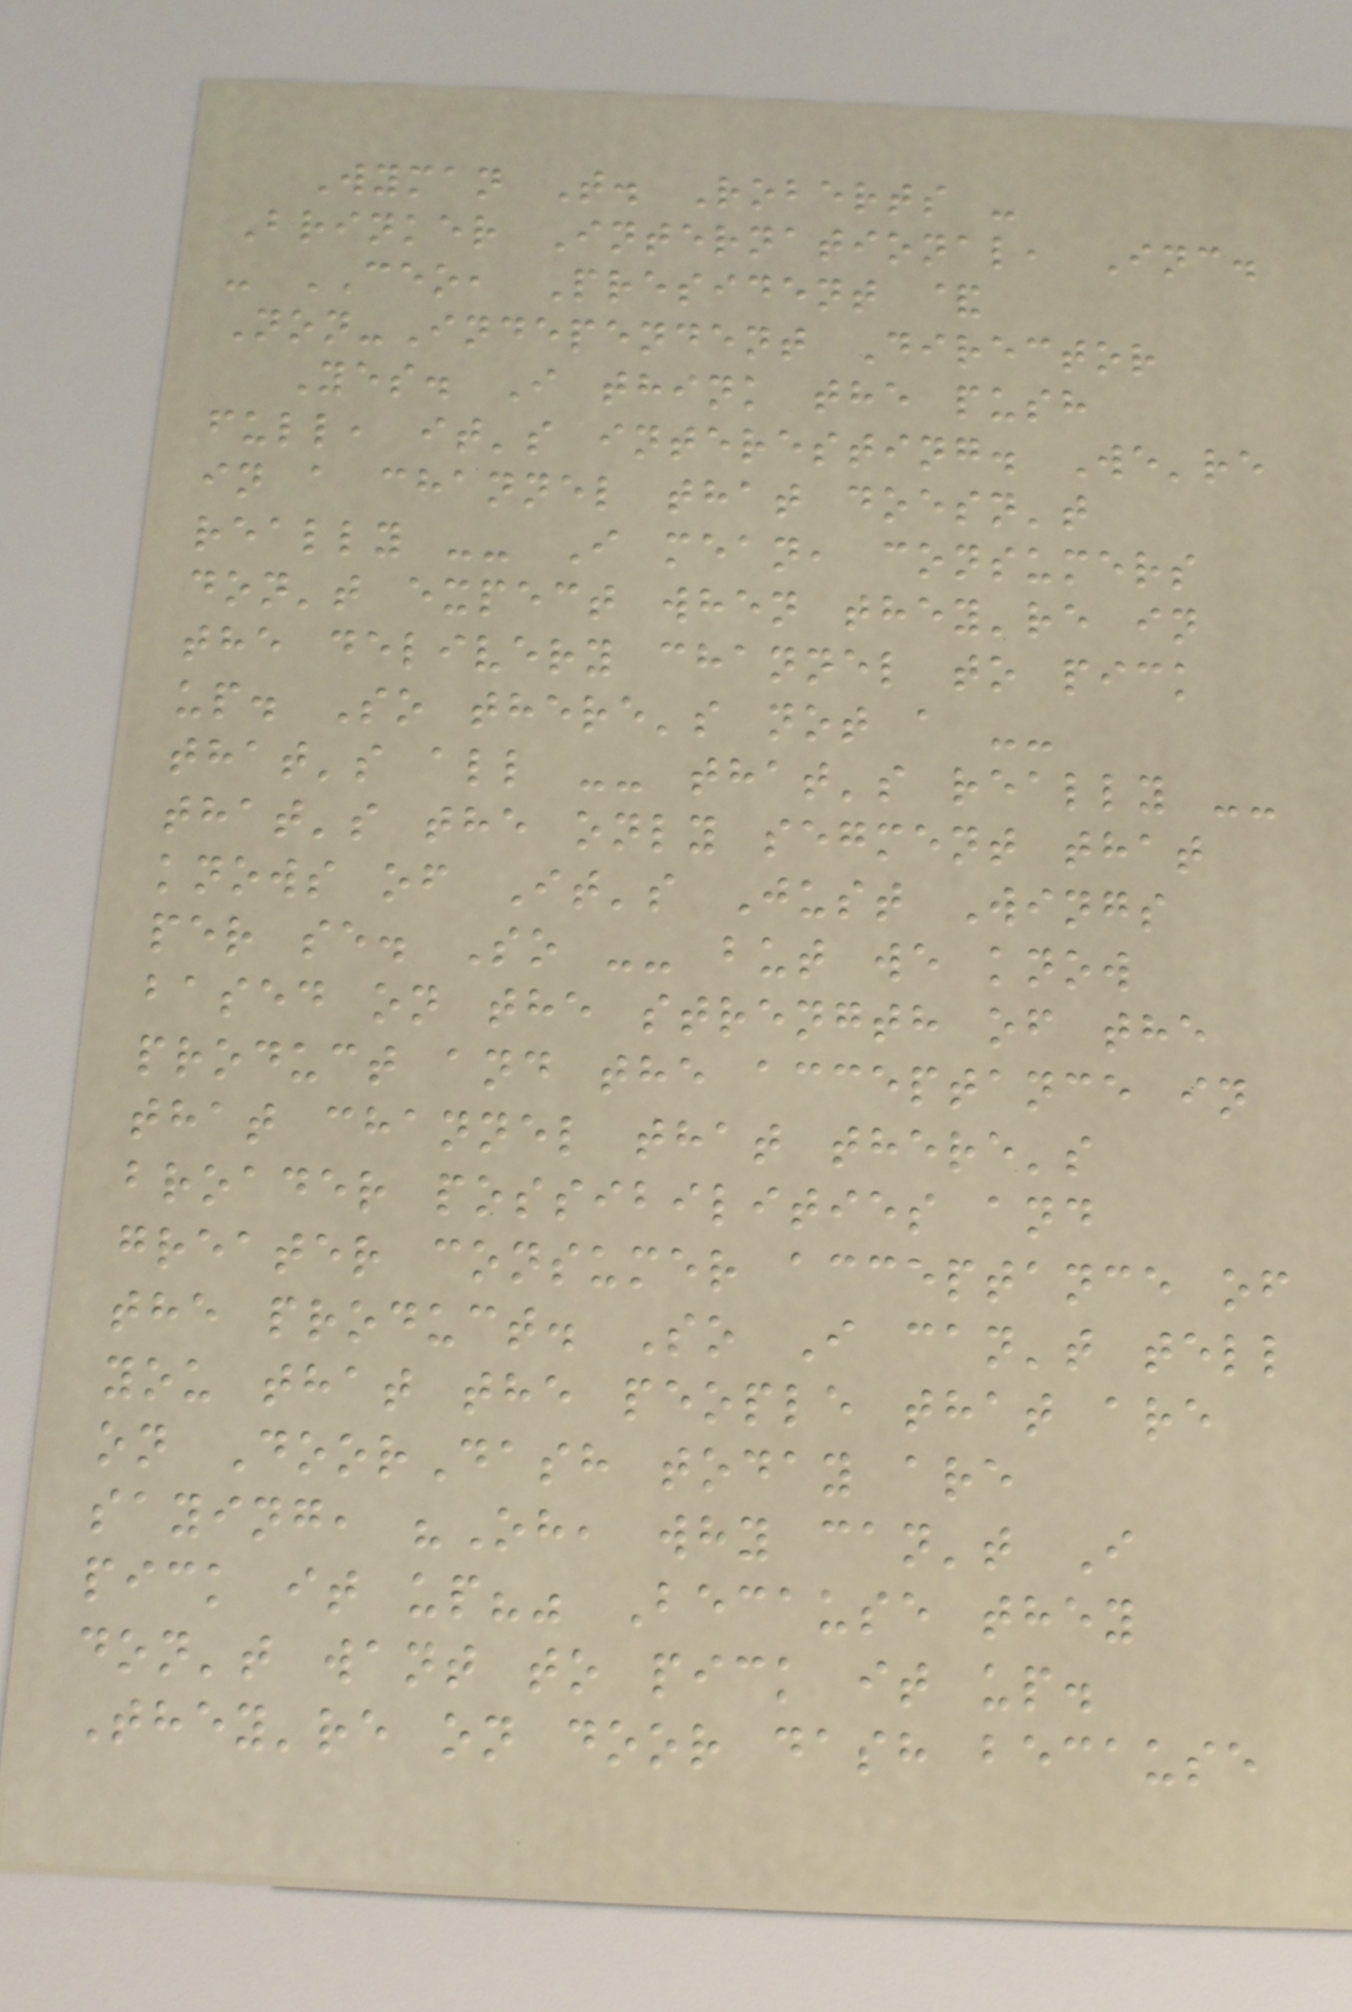Wyman T. Roberts -
Brinker International, Inc.
- CEO, President &
Non-Independent Director
Yes. I think the push
full, it's interesting. We're
in a channel that doesn't
really -- I mean, consumers
don't expect when they're in
the delivery channel to pick
up. So there's not a --
that's all -- that's really --
that's the only segment that
knows of It's Just Wings
per se. So -- but we know
based on the strength of the
product and the acceptance in
that channel that there's
broader possibilities and
greater consumer acceptance of
the product. So I can't tell
you that the people that are
on DoorDash today are
saying, "Oh, why can't I
pick it up?" Because they
don't want to pick it up.
They're on door dash because
